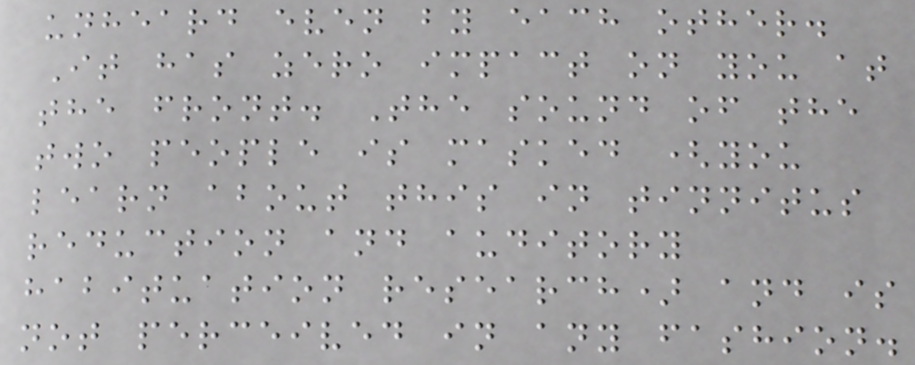unheard even by each other.
It has zero impact on you at
the front. The sound of the
two people is masked (you
learn about this in tinnitus
reduction and auditory
habituation research) and is
not perceived in any fashion.
